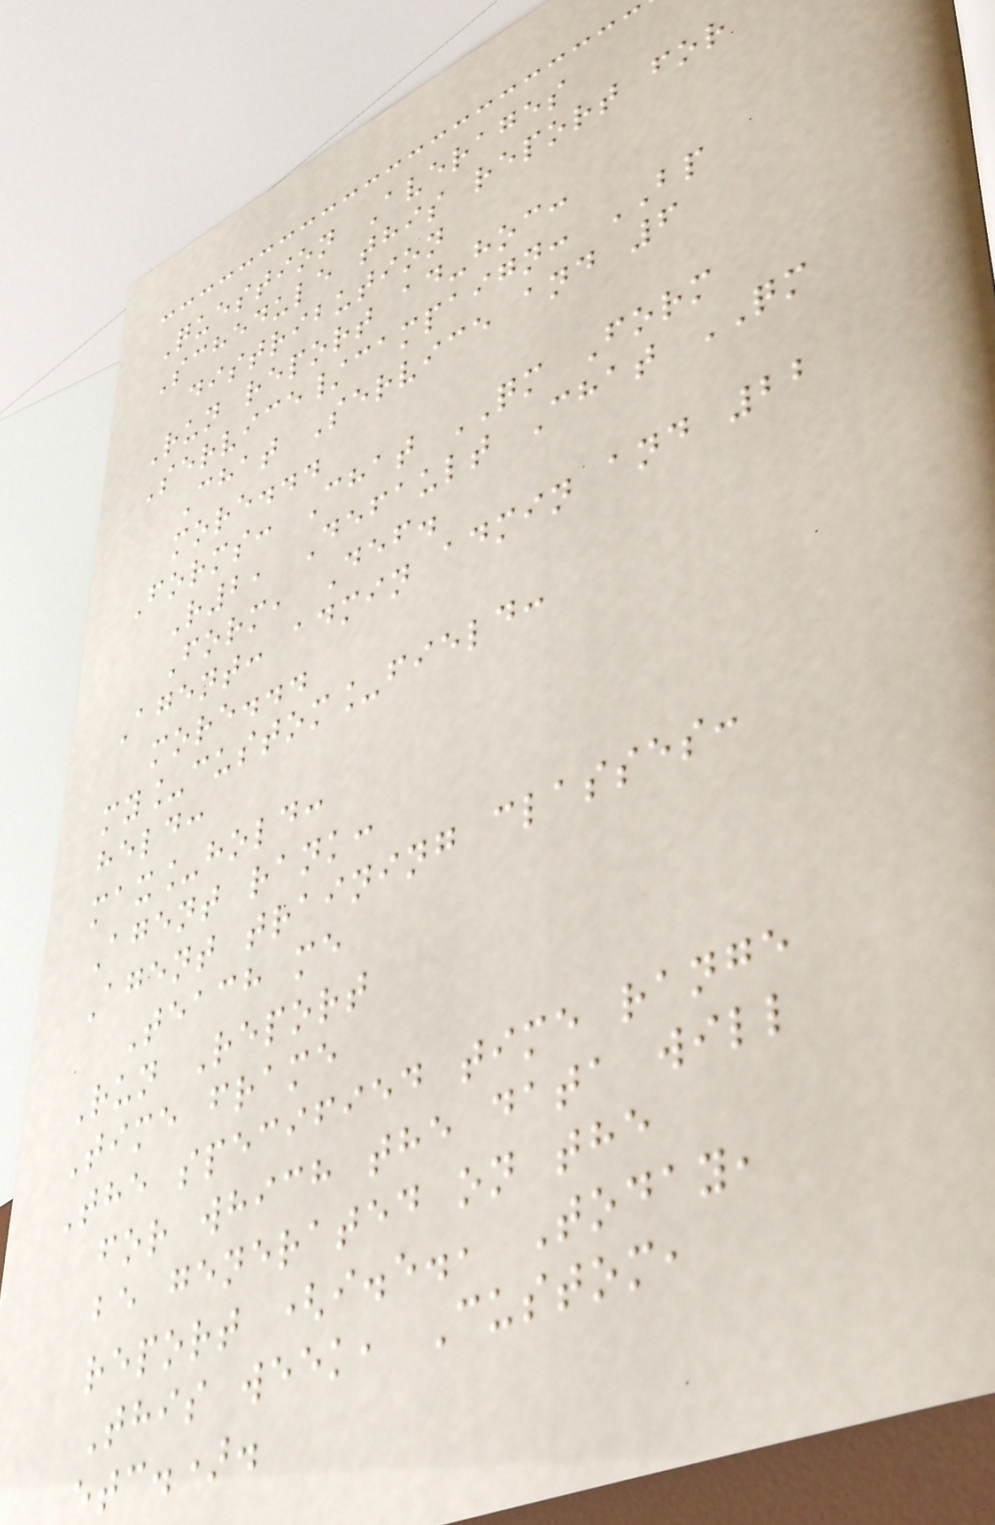Question Averages
Schedule this report for
distribution
Run report ad-hoc:
Service/campaign: BP
Chat Service and 6
more...
Forms: Chat QM Form
R2, Default Chat QM
Form, Def.
Agent: admin admin and 22
more...
my_custom_field:
held:
max_hold:
Agent rank:
Agent training classes:
Teach me
Run Report
Time frame
The specified time range
for which the data will
be generated on the
report (i.e., Today,
This week, Custom,
etc.).
